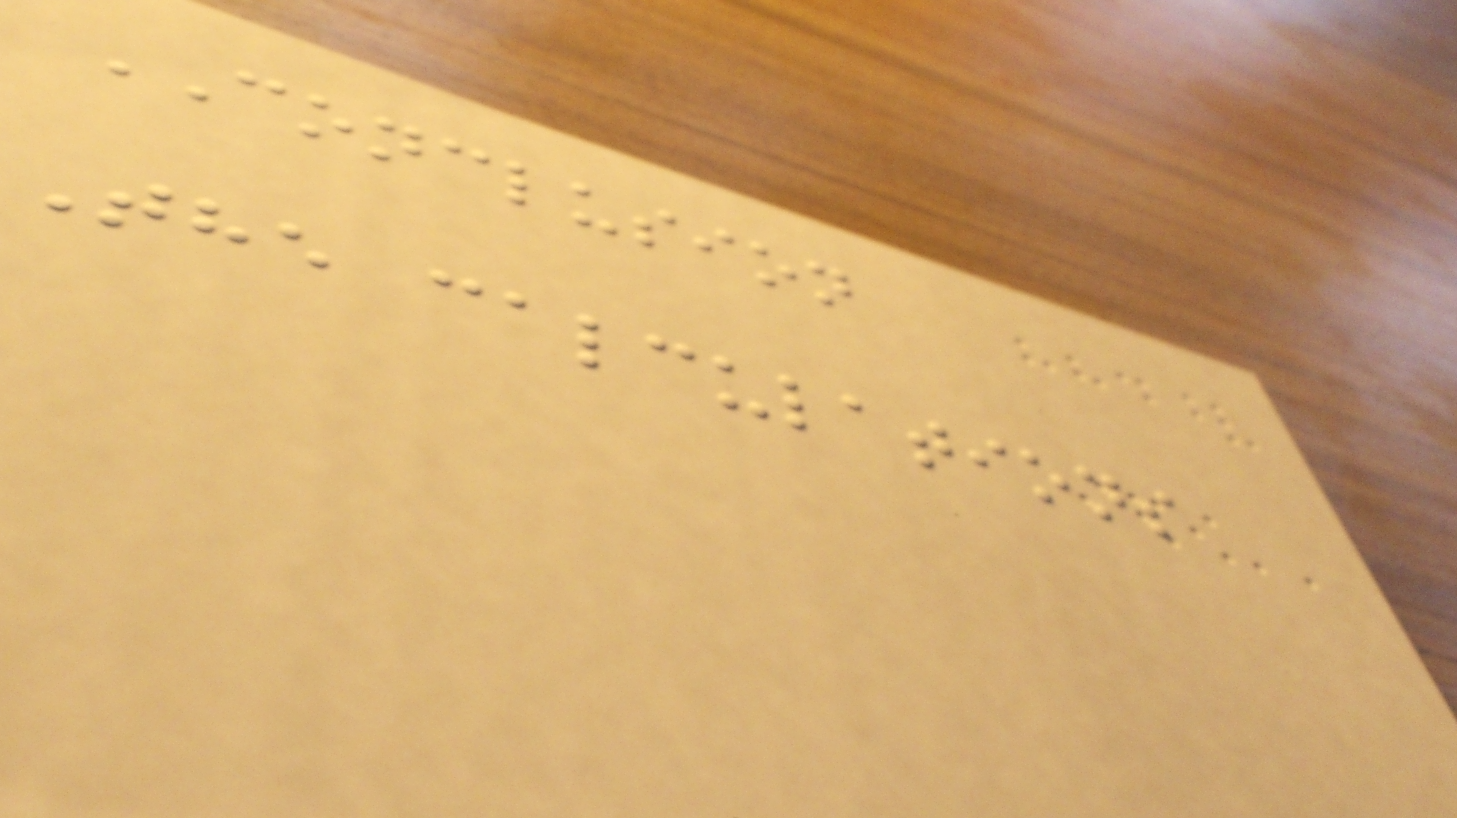CONCLUSION
The calculations
